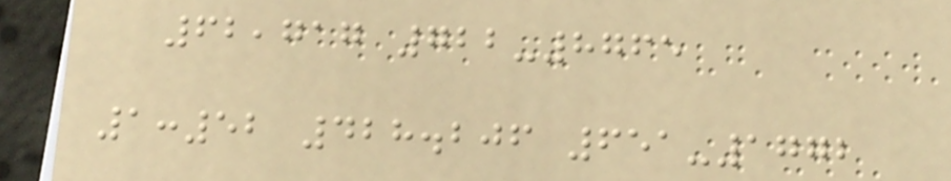62,717 722-8765
1:52 428.206 651-1772
